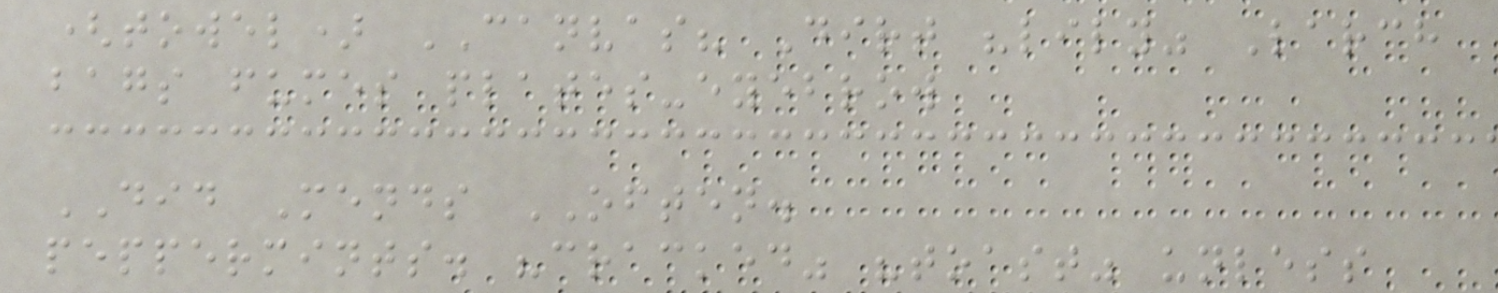(towel) CANVAS? Dirt "lily" Larch
bags fumes plates-eyebrow
DID Mends OFTEN.
peppermints. "cracked" "toast" unless
